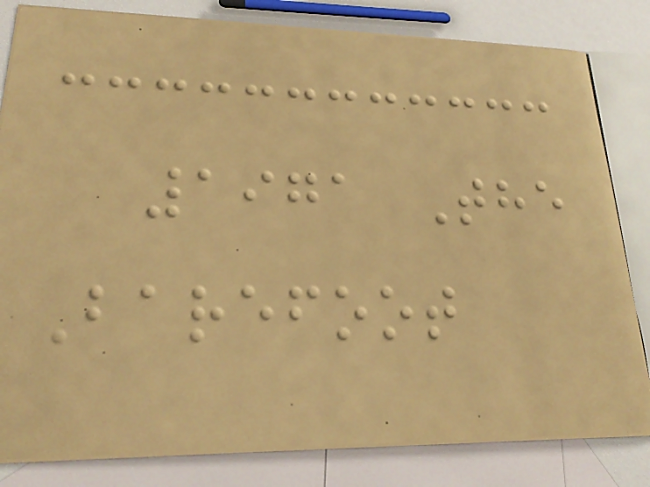1971 The
Barefoot
